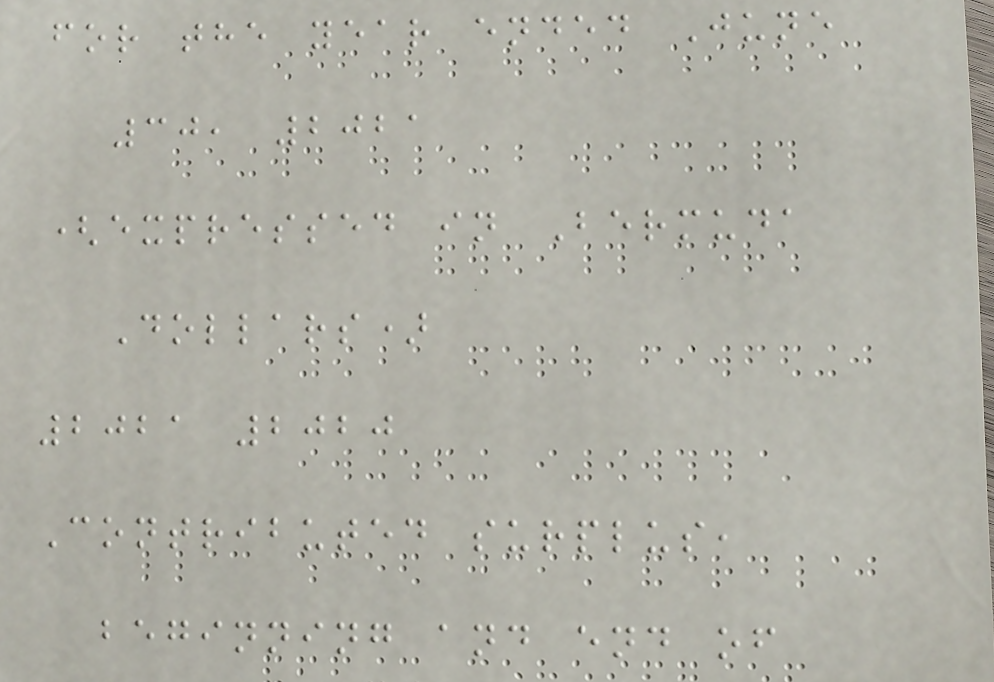for the year ended June
30, 2021
(expressed in Bermuda
Dollars)
2021 2020
Contributed surplus,
beginning and end of
